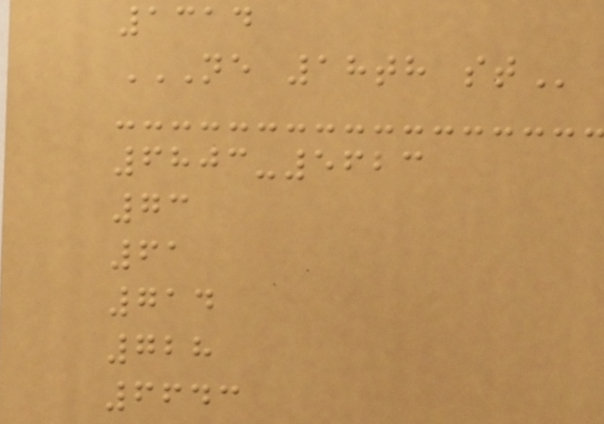1314
NE 18TH ST
6803-5623
73
61
714
728
6643
